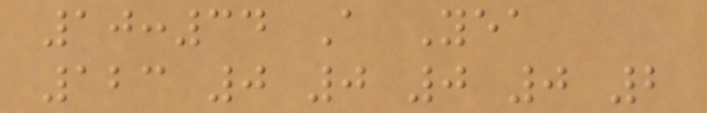10:34 A Yea
123 0 0 0 0 2
